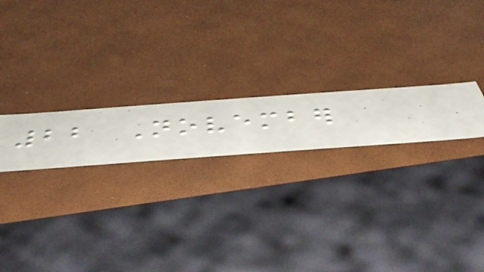22 November
